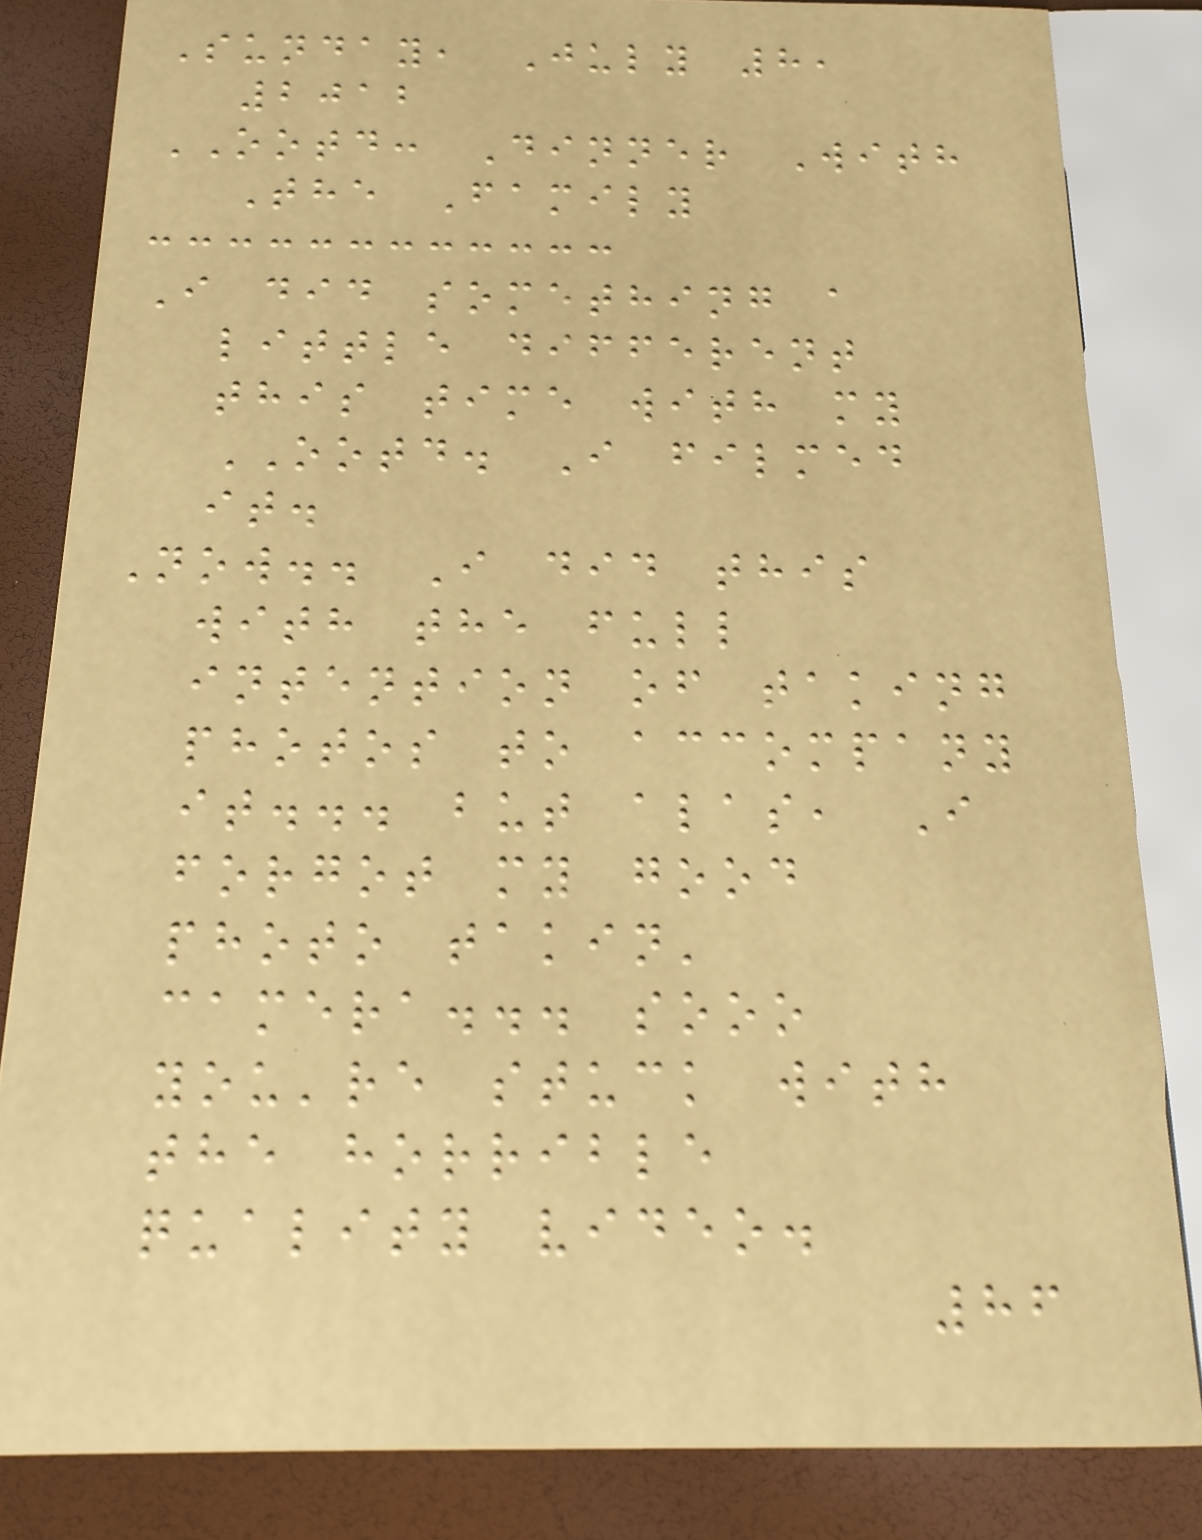Sunday, July 8,
2012
OOTD: Dinner With
The Family
I did something a
little different
this time with my
OOTD. I filmed
it.
Now.. I did this
with the full
intention of taking
photos to accompany
it... but alas, I
forgot my good
photo takin'
camera... sooo
you're stuck with
the horrible
quality video.
86
